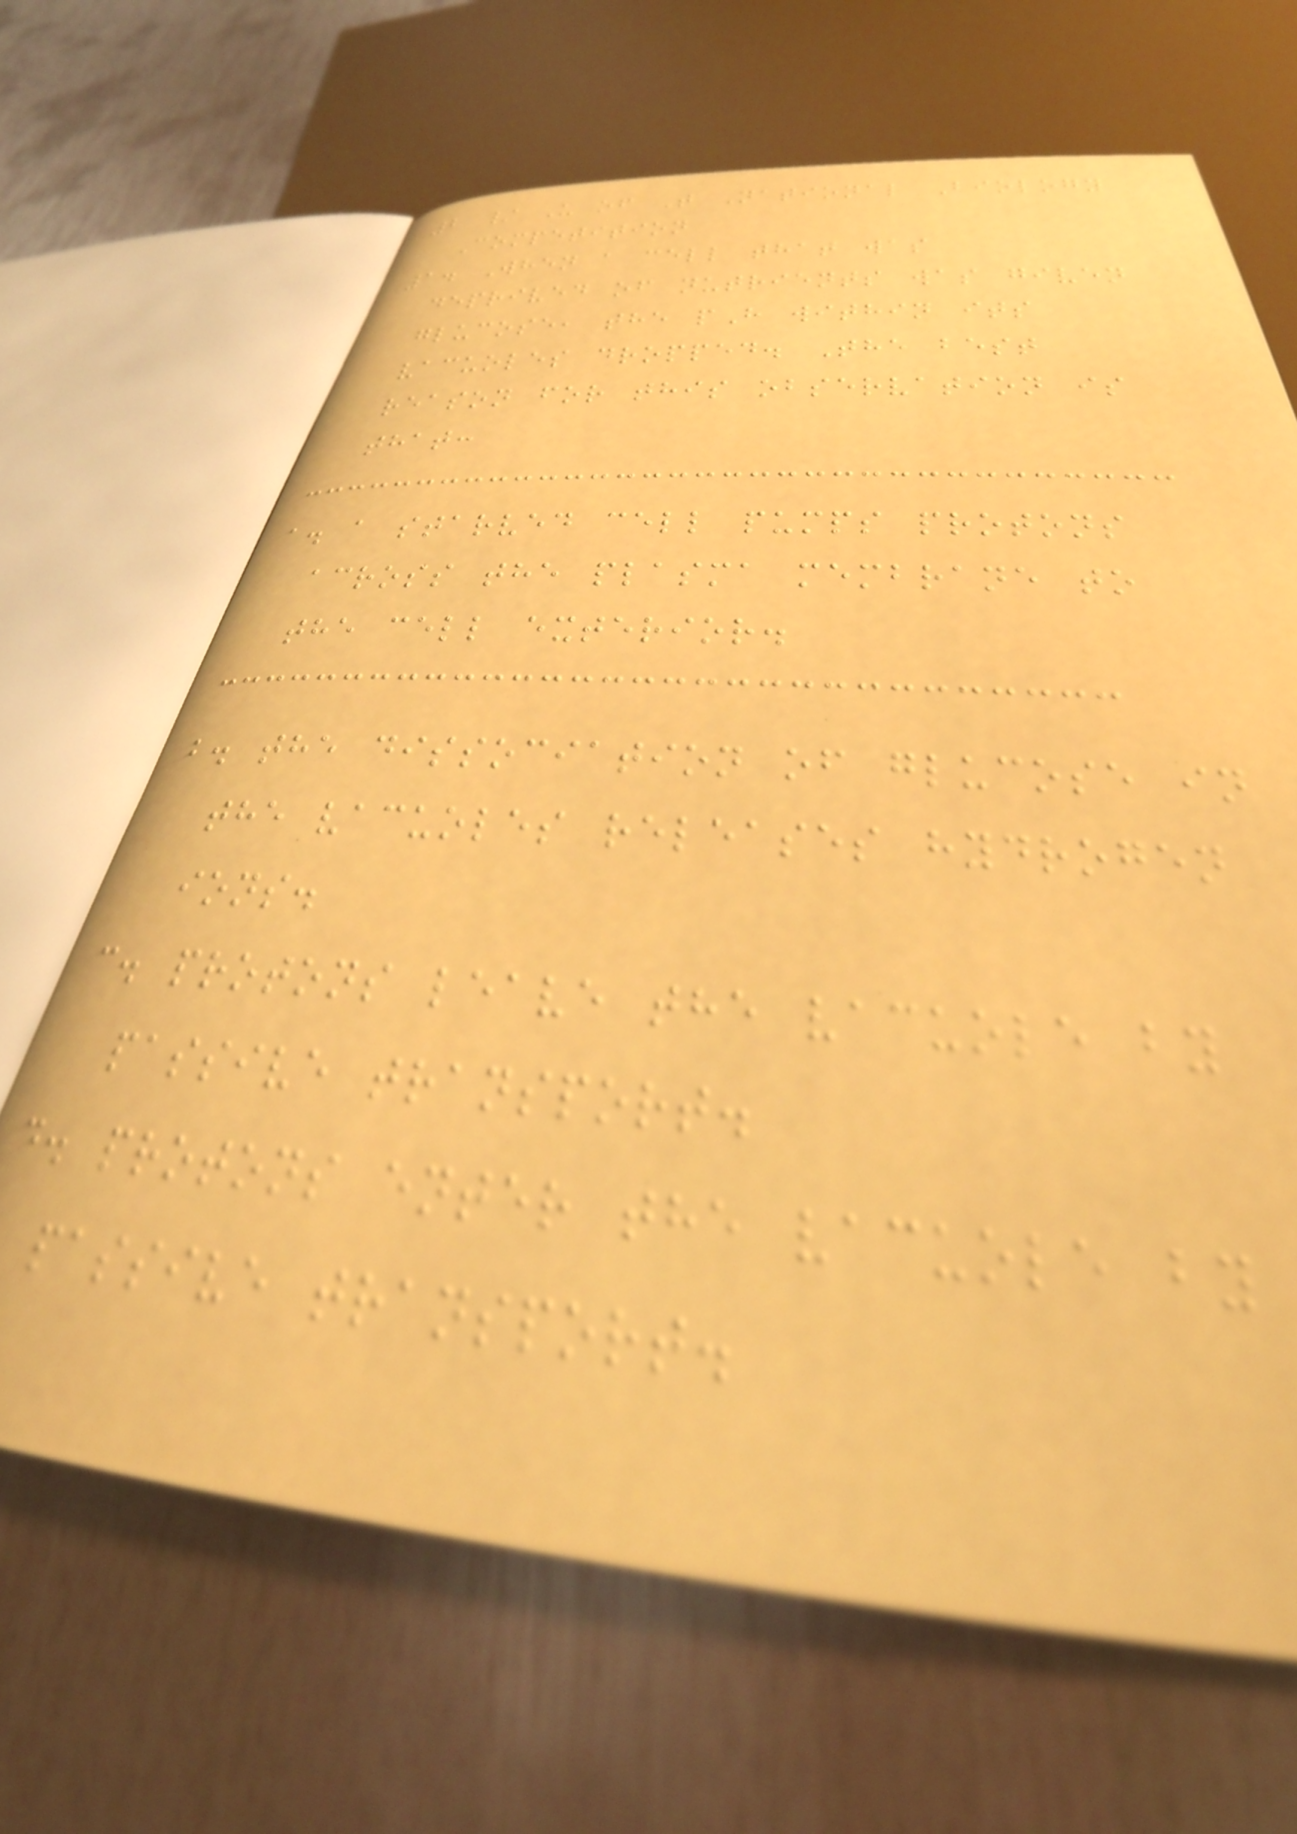2 / U of T National Biology
Competition
1. When a cell that was
deprived of nutrients was given
glucose, the pH within its
vacuoles dropped. The best
reason for this observation is
that:
a. a starved cell pumps protons
across the plasma membrane to
the cell exterior.
b. the dissociation of glucose in
the vacuoles releases hydrogen
ions.
c. protons leave the vacuole by
passive transport.
d. protons enter the vacuole by
passive transport.
